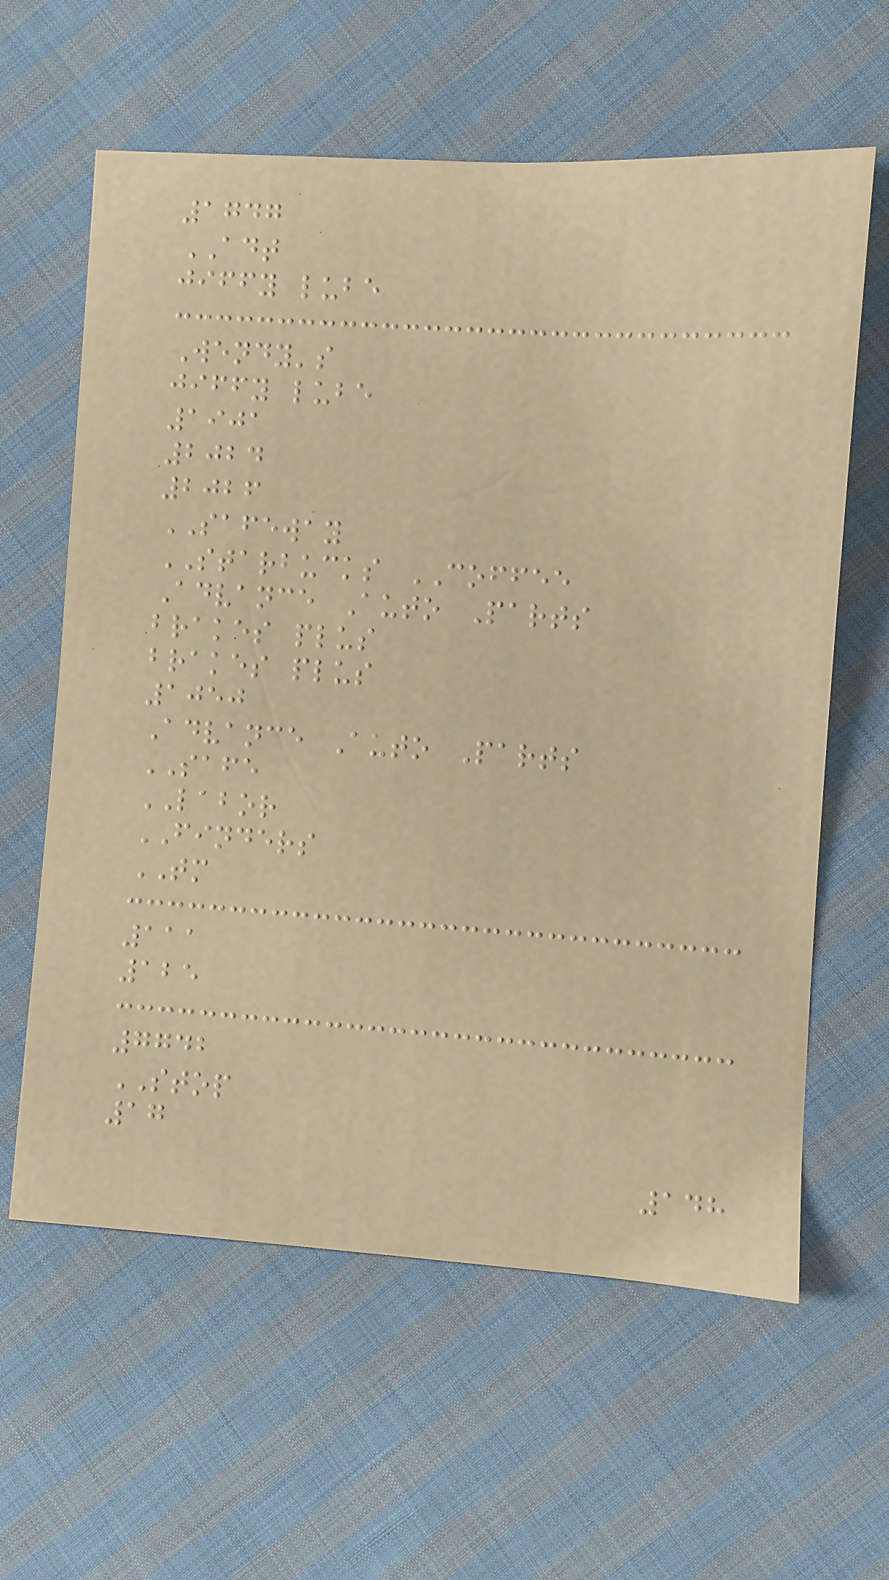1747
ADT
jiffy lube
Wendy's
jiffy lube
1901
2024
2026
SAFEWAY
STARBUCKS COFFEE
Advance Auto Parts
brakes plus
brakes plus
1050
Advance Auto Parts
SAFE
LABOR
FINDERS
TM
111
125
7742
STOP
17
148
